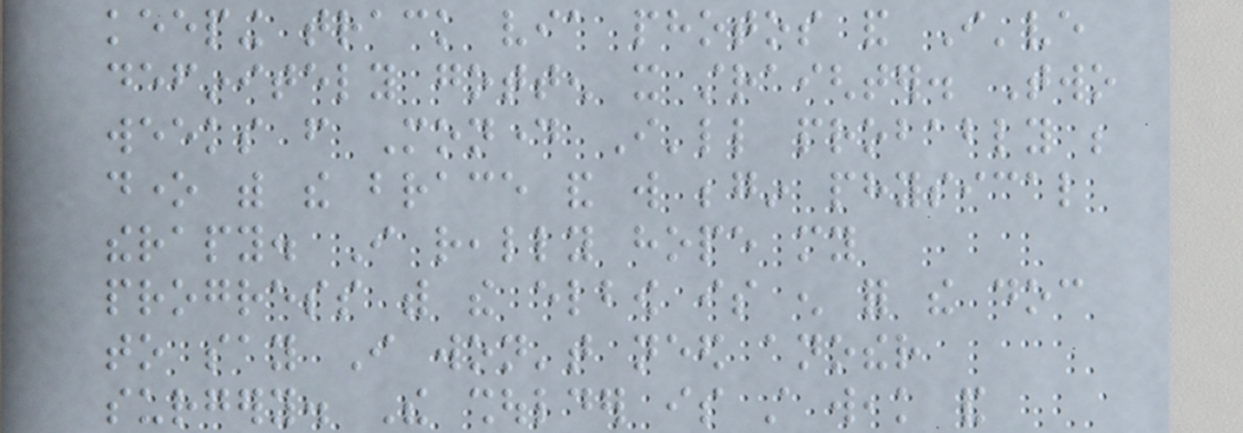keeping track via photos and I've
definitely gotten it straighter. Two
weeks from Monday I'll probably be
done with the brace and will begin physical
therapy. I really hope my
progress with the elbow is enough for the doc
to say I won't need another
surgery. The shoulder is still weak and
